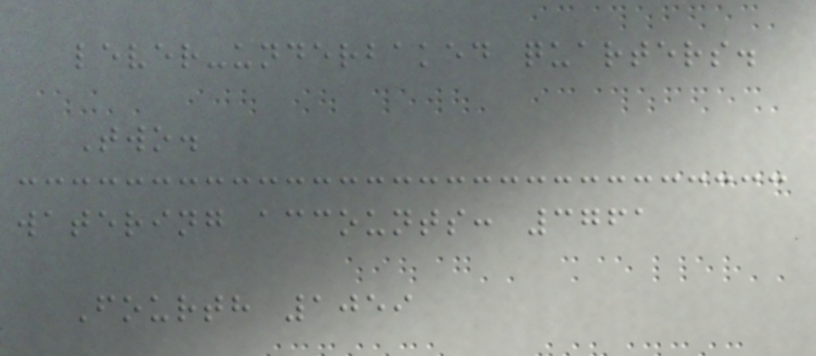lever-underbaked quarters.
Two.
watering accounts: 3761
Fourth 1059
